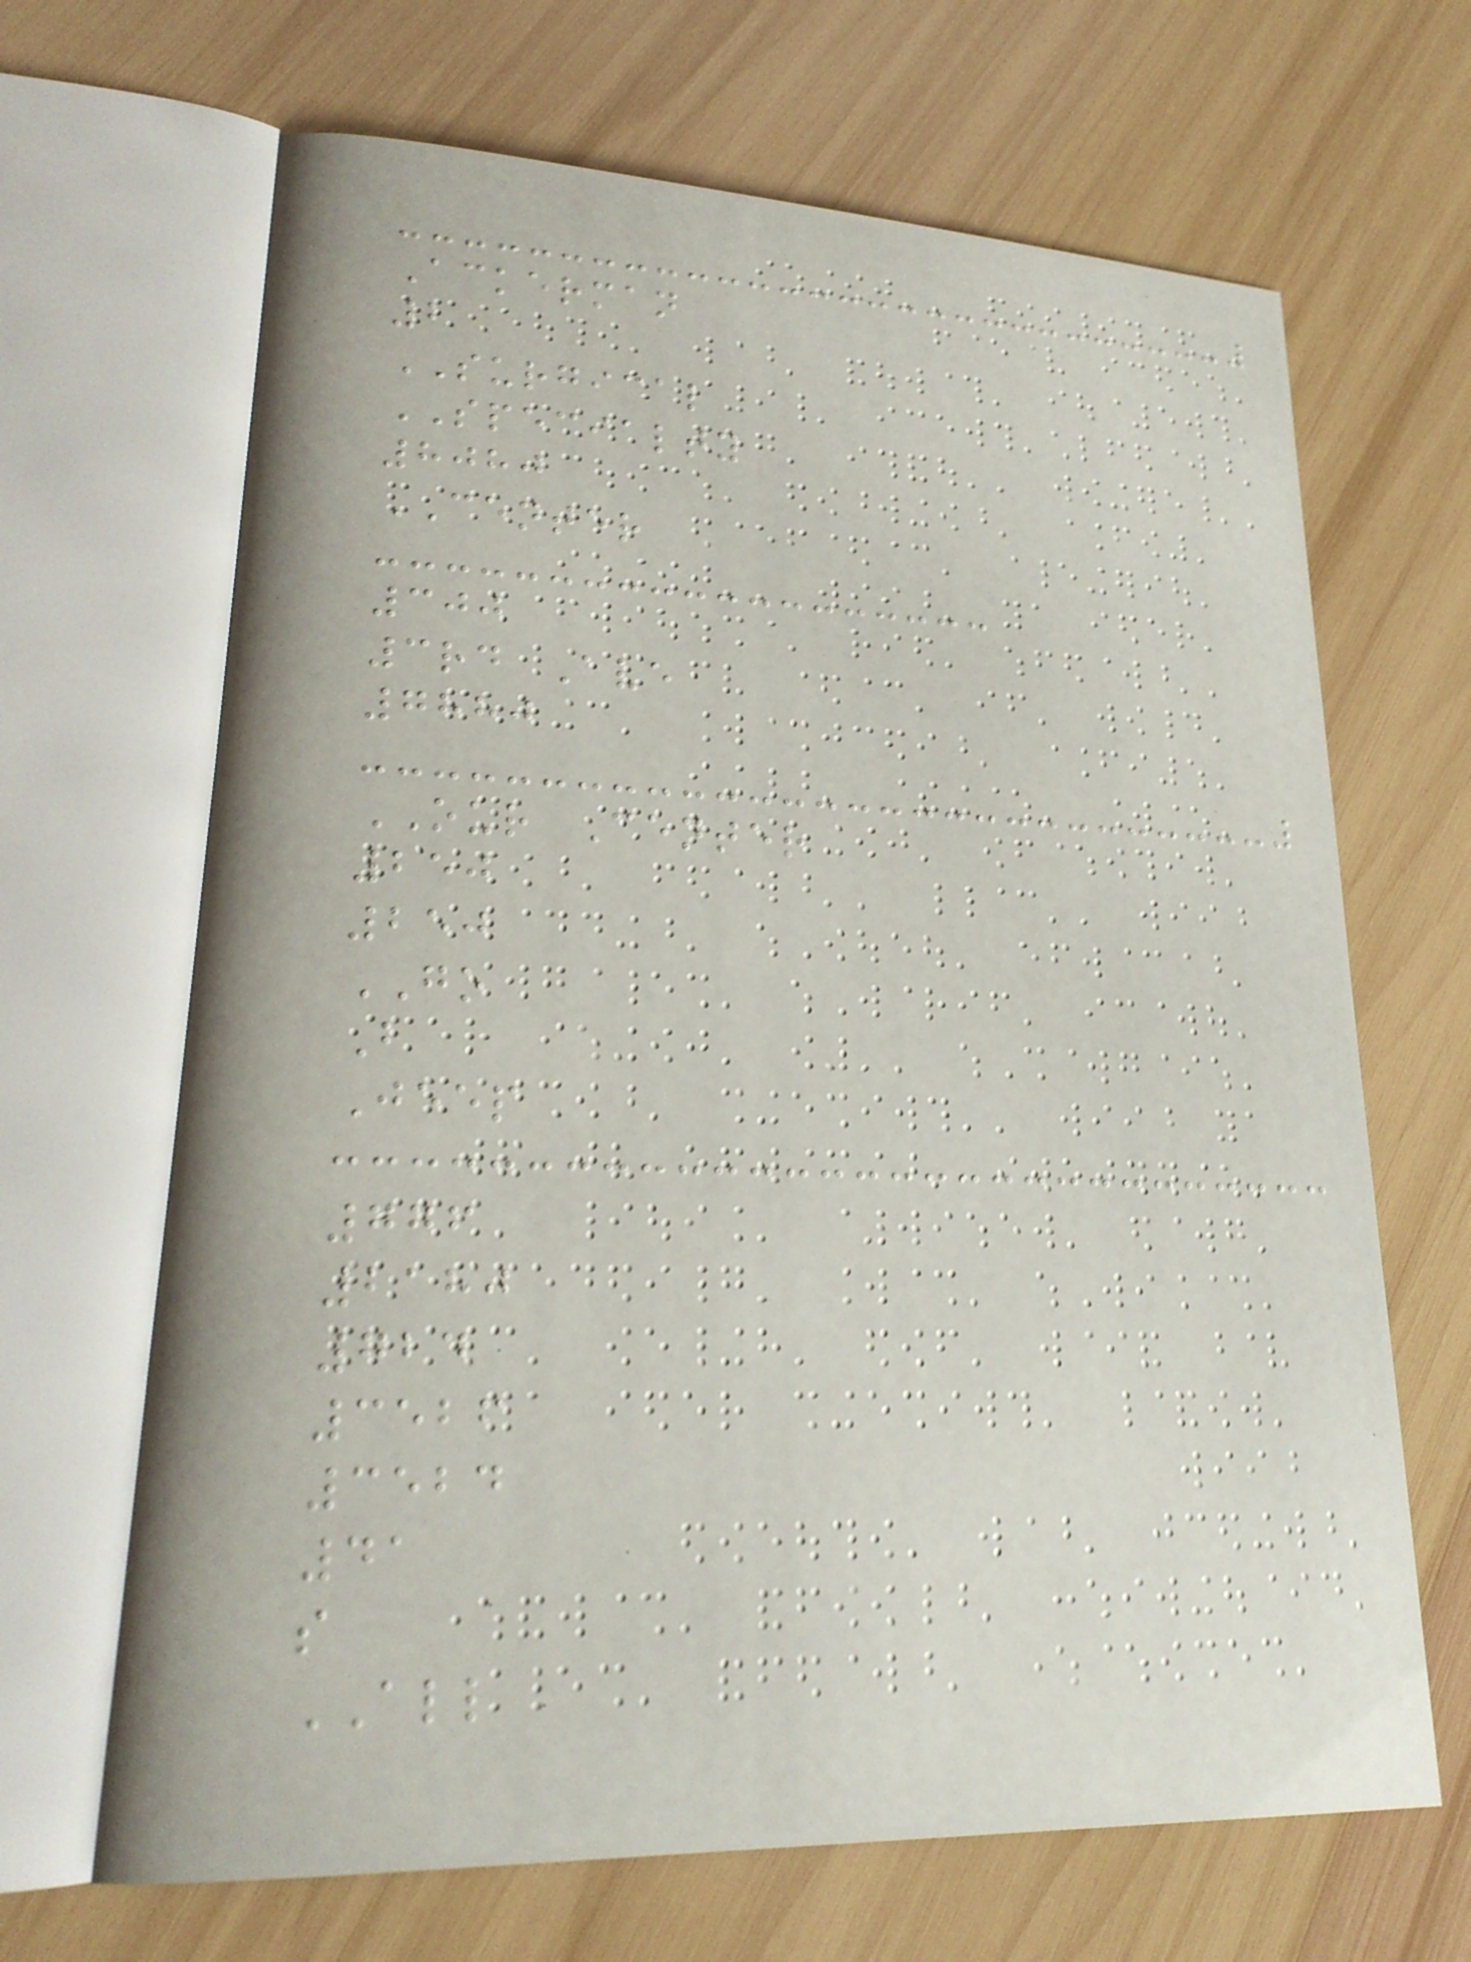Ackerman
2
SURGICAL
SPECIALTY
8080
CENTER
300
3rd Ave
7880
OUR Center
250
250
GO
B
Jeep
776
2180
724
3526
3524
41
s
ALL
